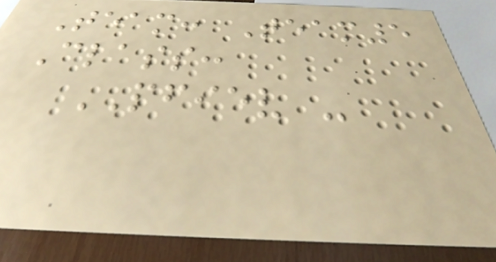Team: Team5
Class:
PFIEV -
